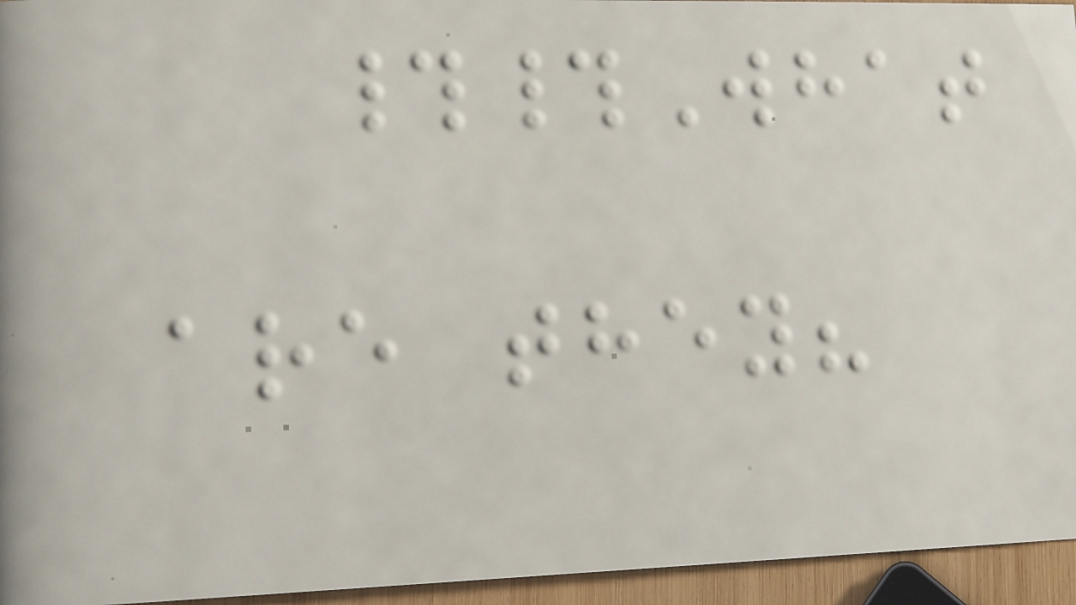##What
are they?
